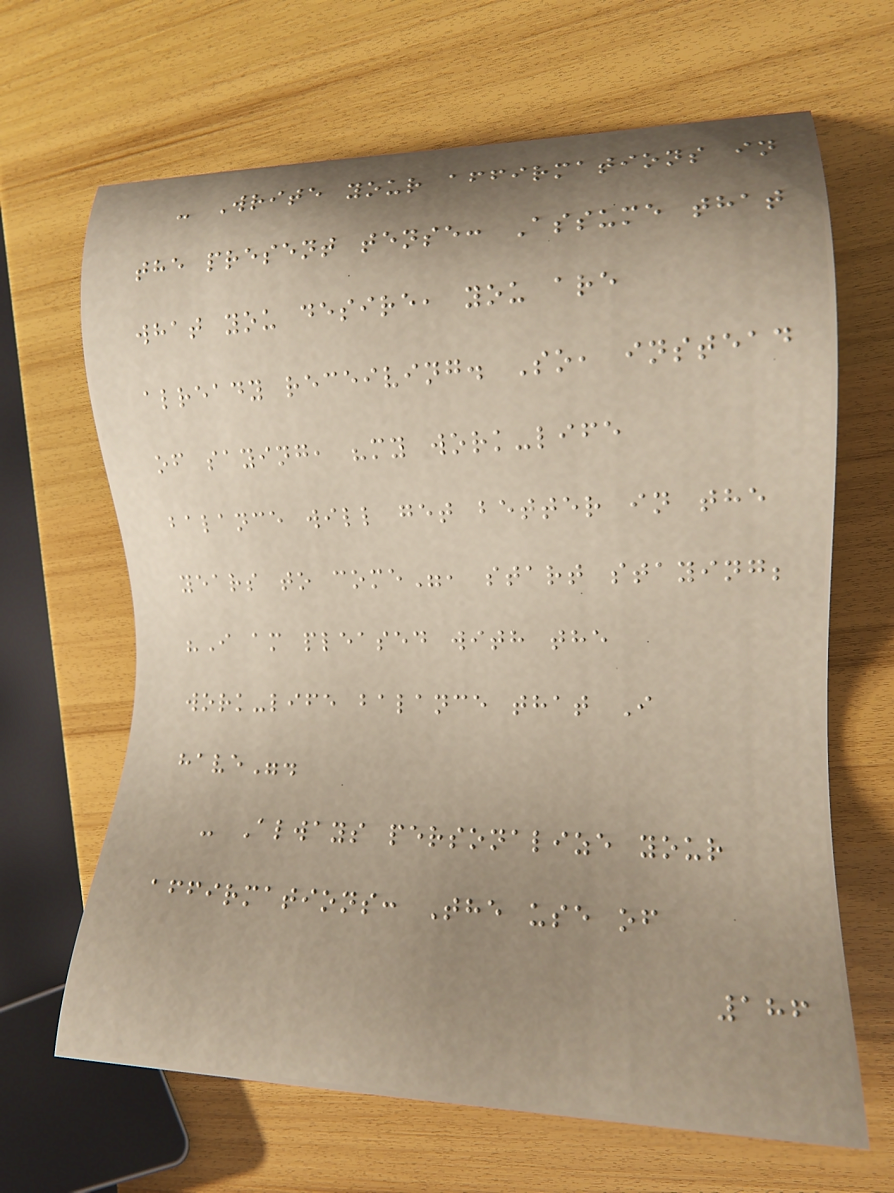- Write your affirmations in
the present tense: Assume that
what you desire, you are
already receiving. So, instead
of saying, "my work-life
balance will get better in the
years to come", start staying;
"I am pleased with the
work-life balance that I
have".
- Always personalize your
affirmations: The use of
186
